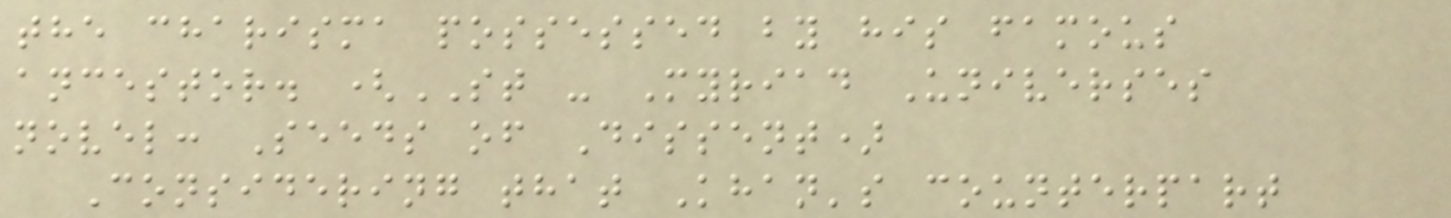the charisma possessed by his famous
ancestor. (ST - Myriad Universes
novel: Seeds of Dissent)
Considering that Khan's counterpart
